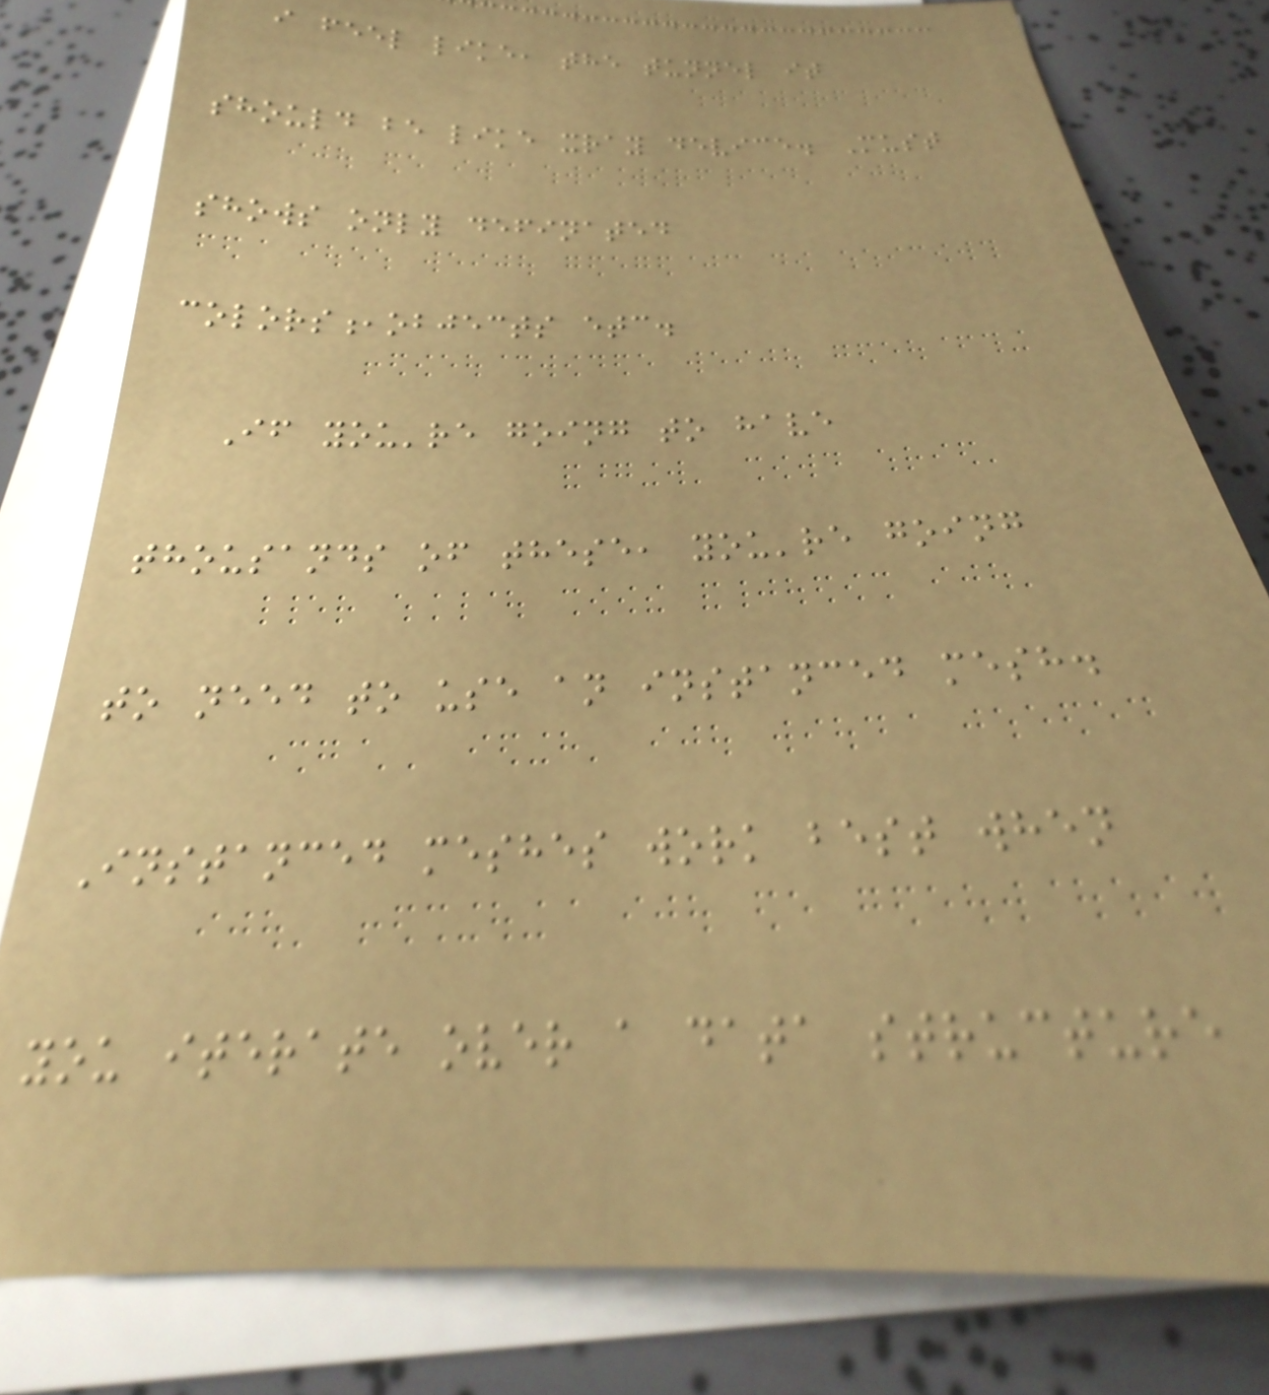i feel like, the tunnel it
should be like xray device. Must
shows only definated
colors,objects etc.
If you're going to have
thousands of these, you're going
to need to use an instanced mesh.
Instanced meshes work best when
you iterate over a data structure
